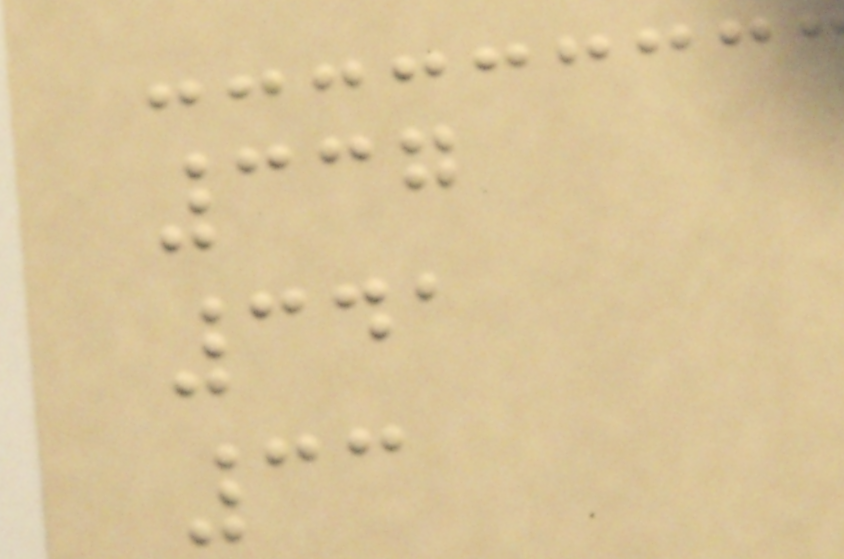337
341
33
